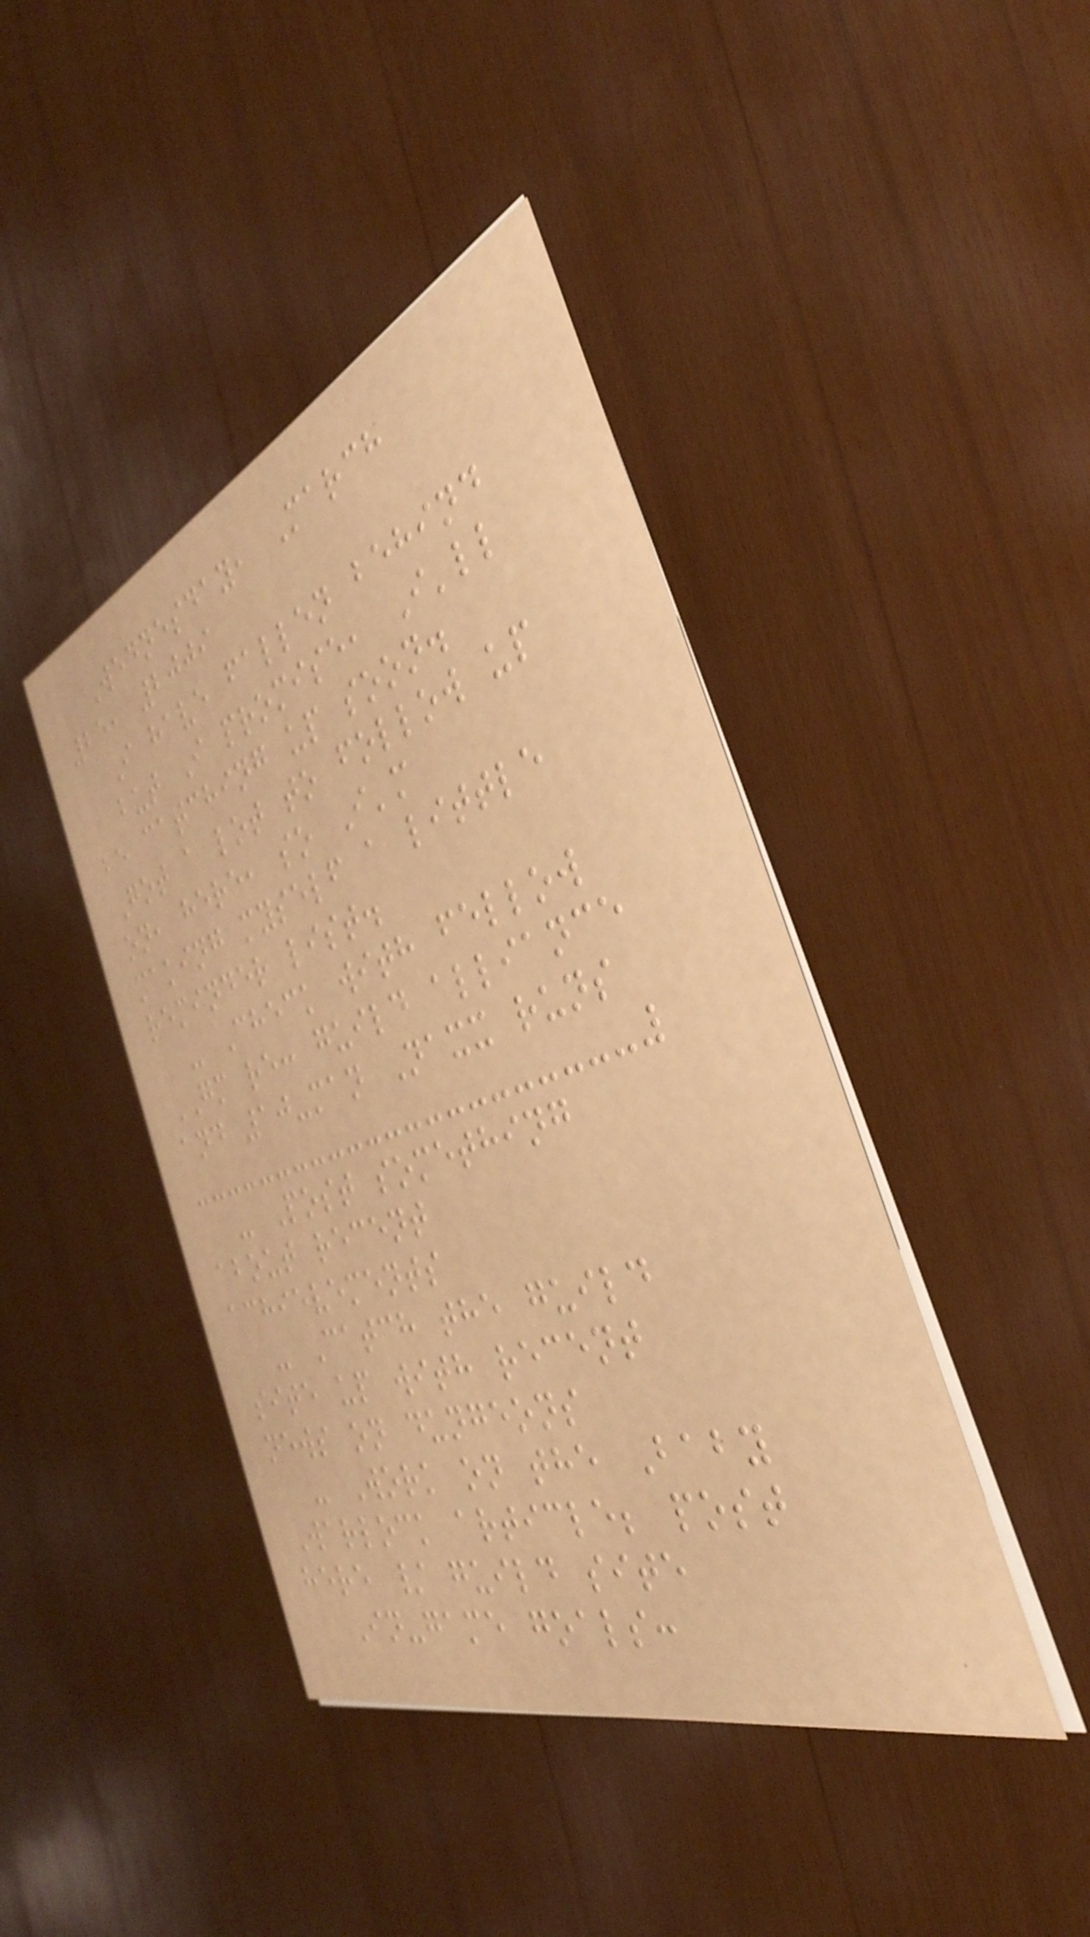Wednesday, March
25, 2009
I have fallen behind
but I promise, I'll
be catching up soon.
Got a lot to follow up
on, here, so I'm
making myself a little
reminder list.
- Check with fellow
GM re: guild alliance
and 10-man Naxx runs
- Post something
about recent
achievements
- Catch the guild
site up with recent
news on dungeons
- Work on the Baby
Warlock article; post
here / guild site
In-game goals:
